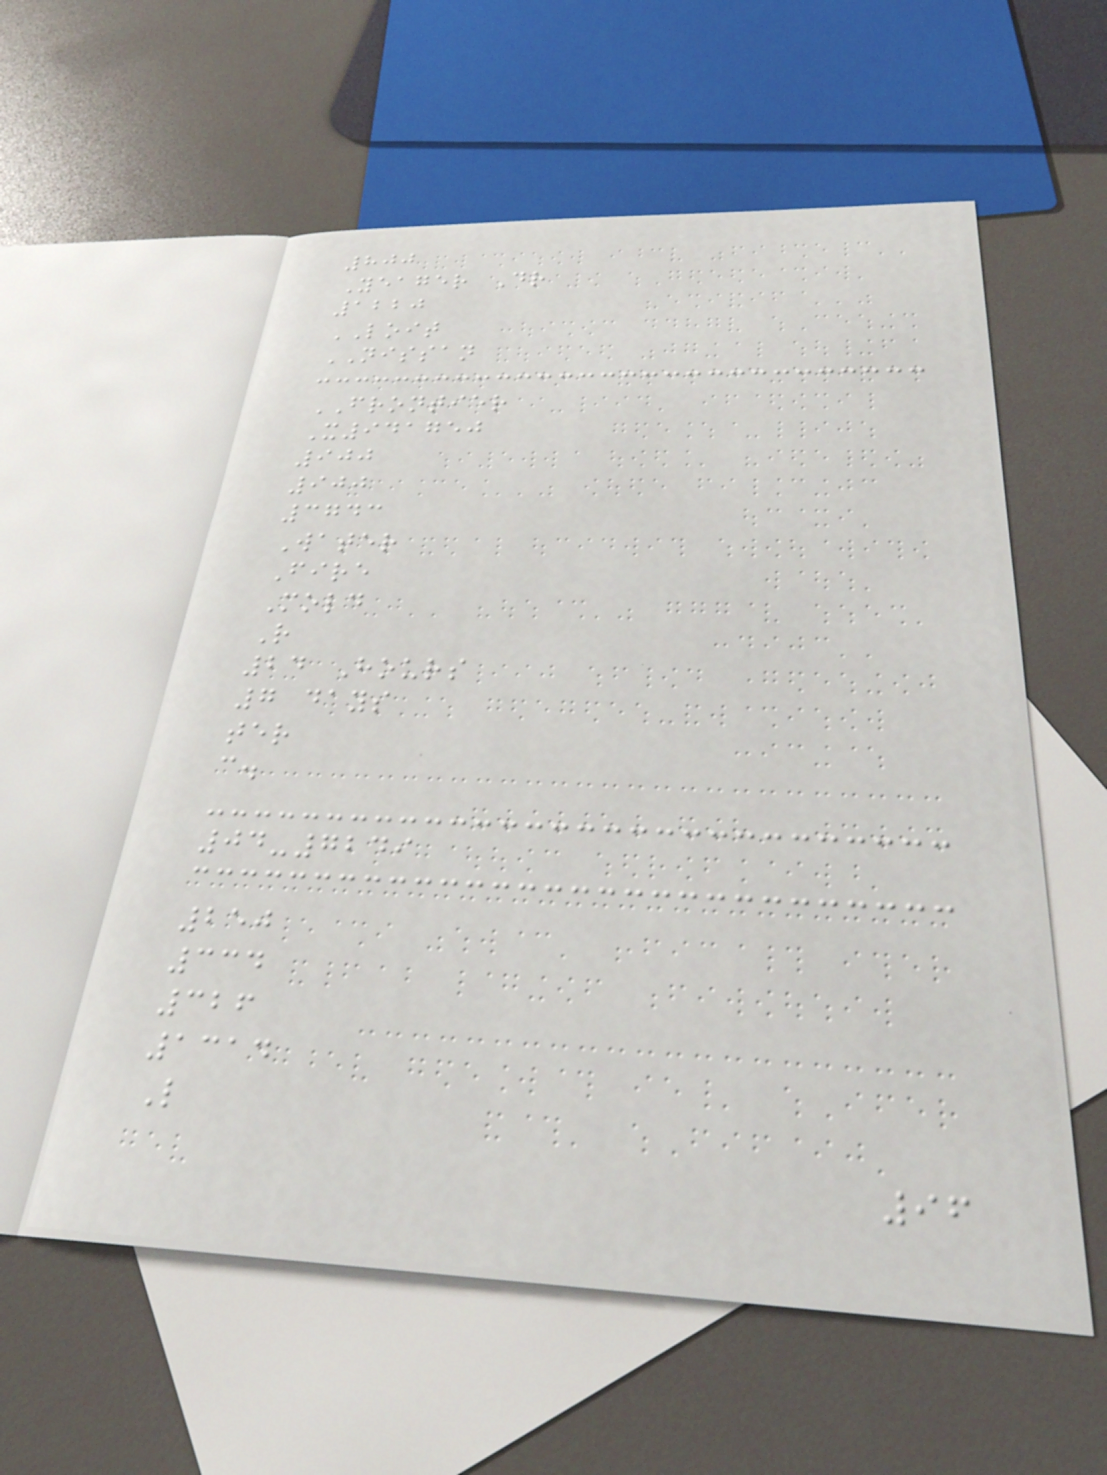800
Yeager Dr
1220
LOIT
NISSAN
FRONTIER
X941750
900
900
3743
Water
Fire
Mold
R
24 Hours
7 days
ter
c.
04-7249
250
334
326
1314
L
96
